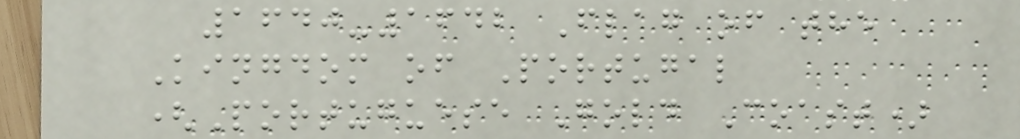1640-1642 Flag of the
Kingdom of Portugal
(Portuguese Gold Coast)
